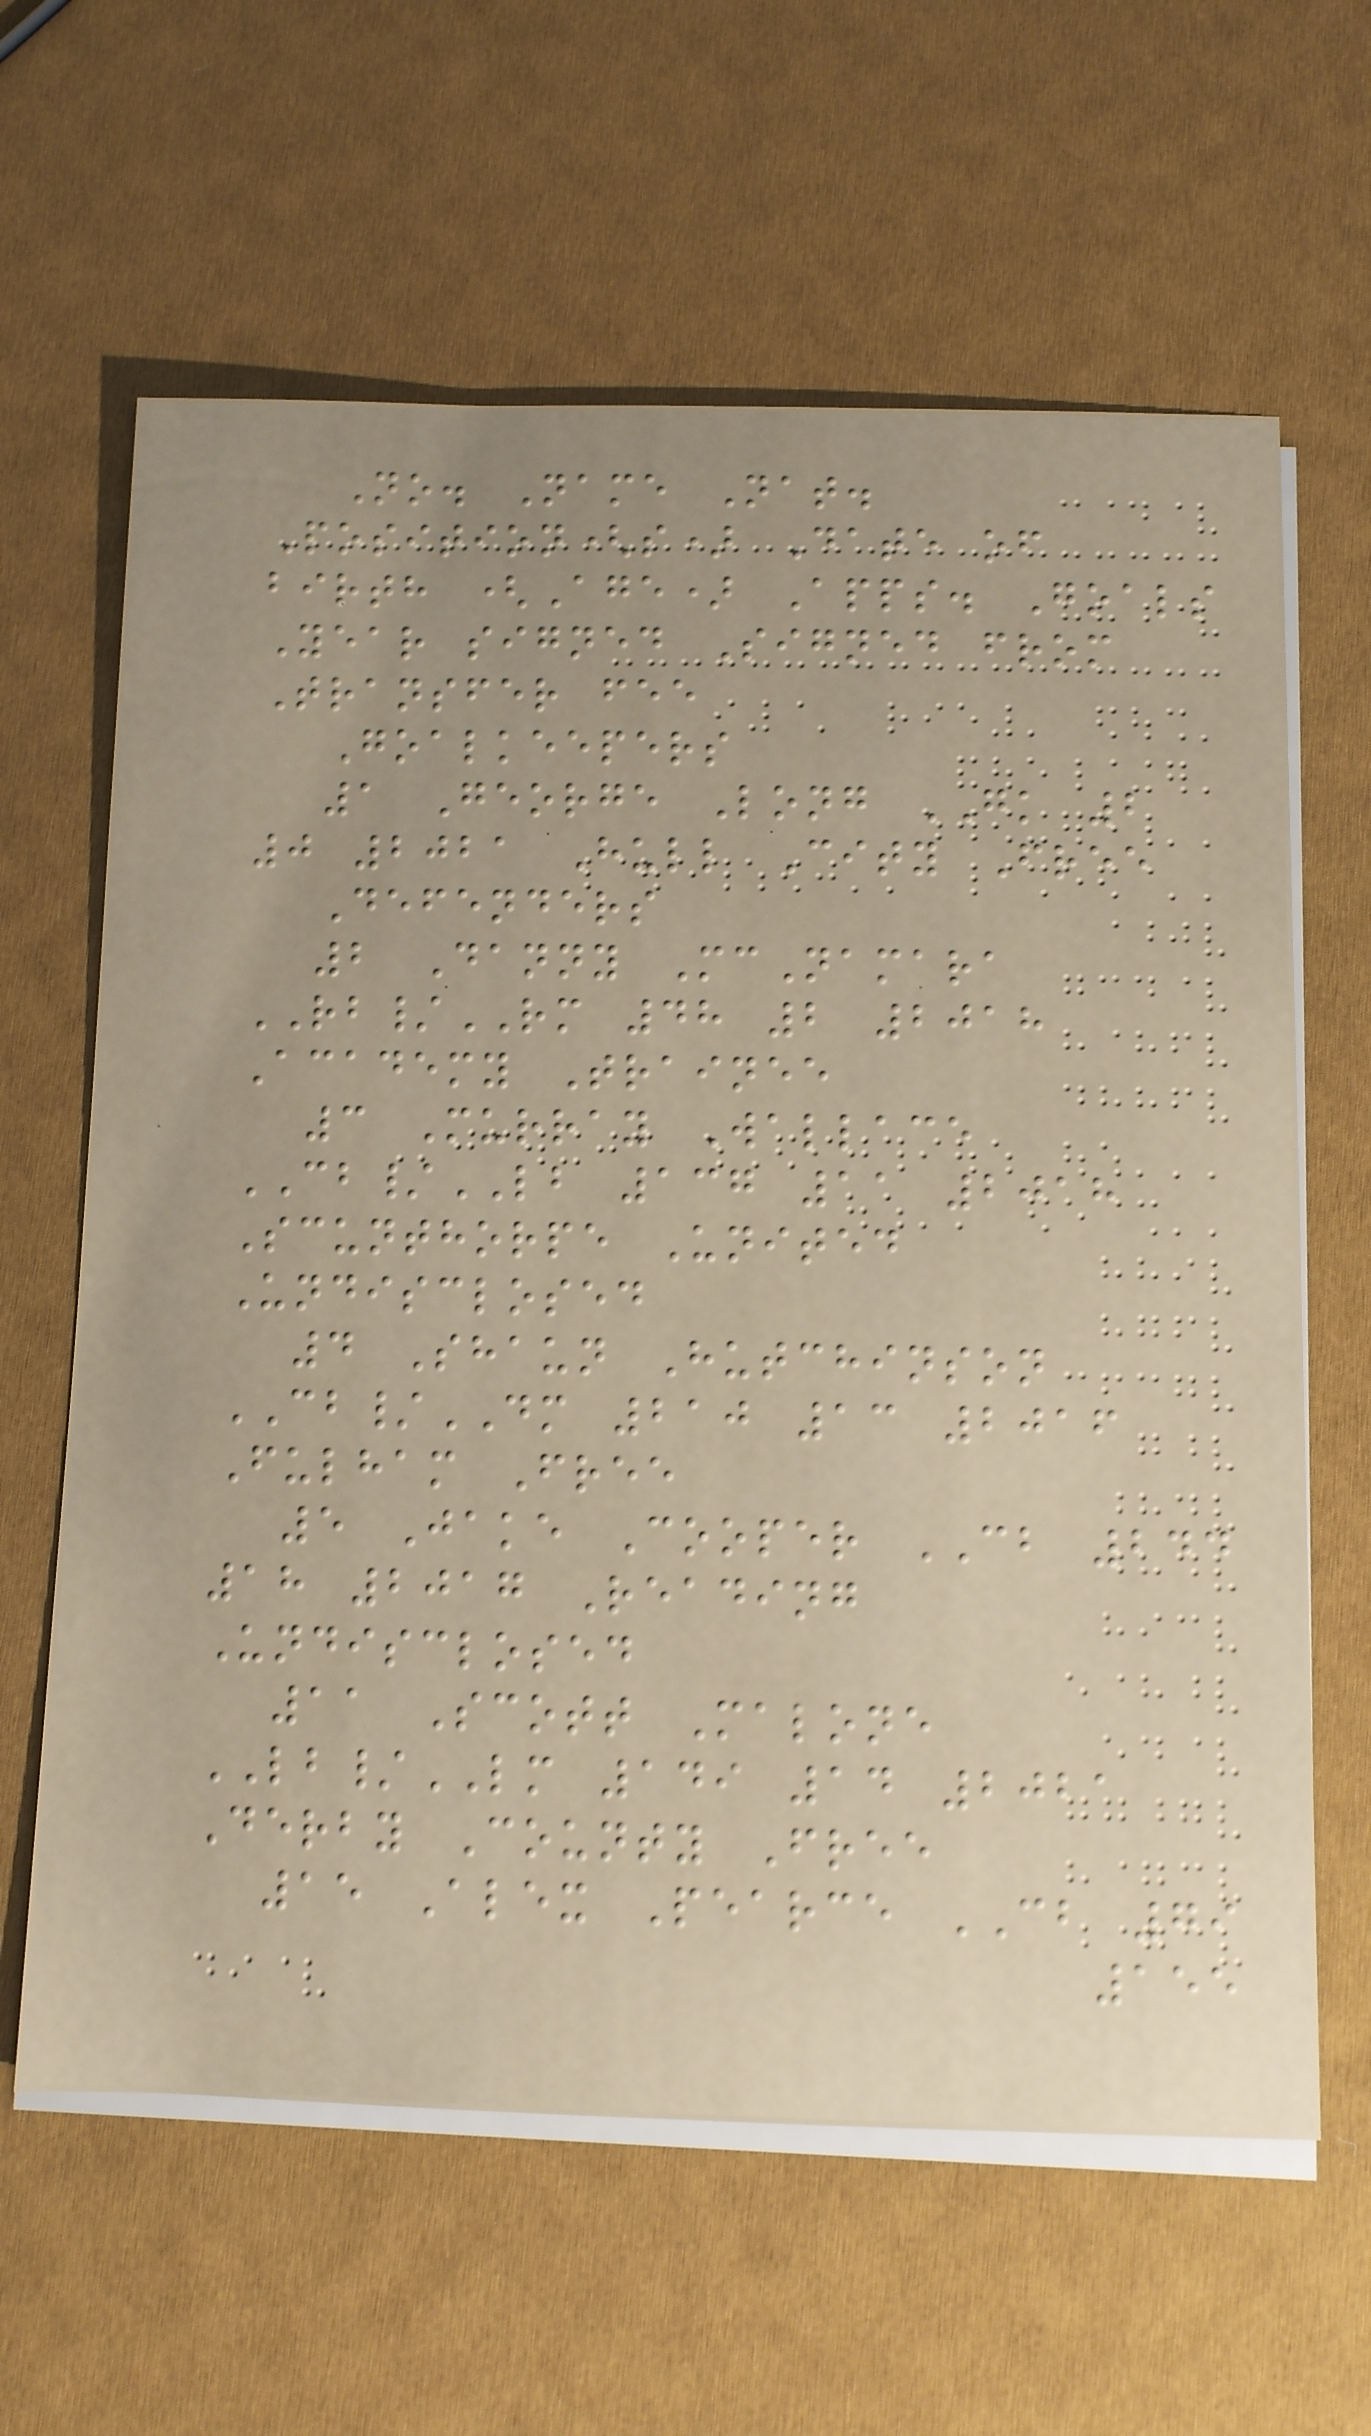No. Name Nat.
Position(s) Date of
birth (Age) Apps. Goals
Year signed Signed from
Transfer fee
Goalkeepers
1 George Long GK 2
0 2021 Hull City Free
Defenders
2 Danny McNamara
RB/RM 48 2 2018
Academy Trainee
3 Murray Wallace
CB/LB 137 11 2018
Scunthorpe United
Undisclosed
4 Shaun Hutchinson
CB/DM 210 13 2016
Fulham Free
5 Jake Cooper CB 244
18 2017 Reading
Undisclosed
11 Scott Malone
LB/LM 149 14 2021
Derby County Free
15 Alex Pearce CB 79
155
